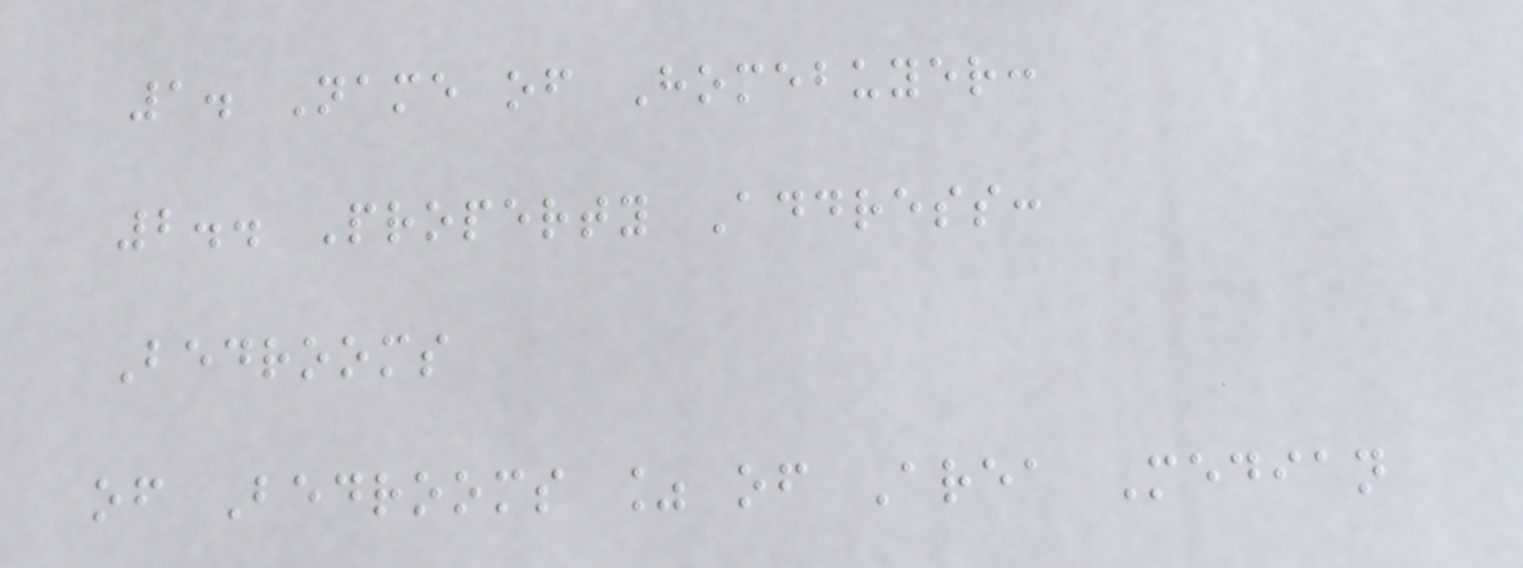1. Name of Homebuyer:
2.. Property Address:
Bedrooms
of Bedrooms % of Area Median
